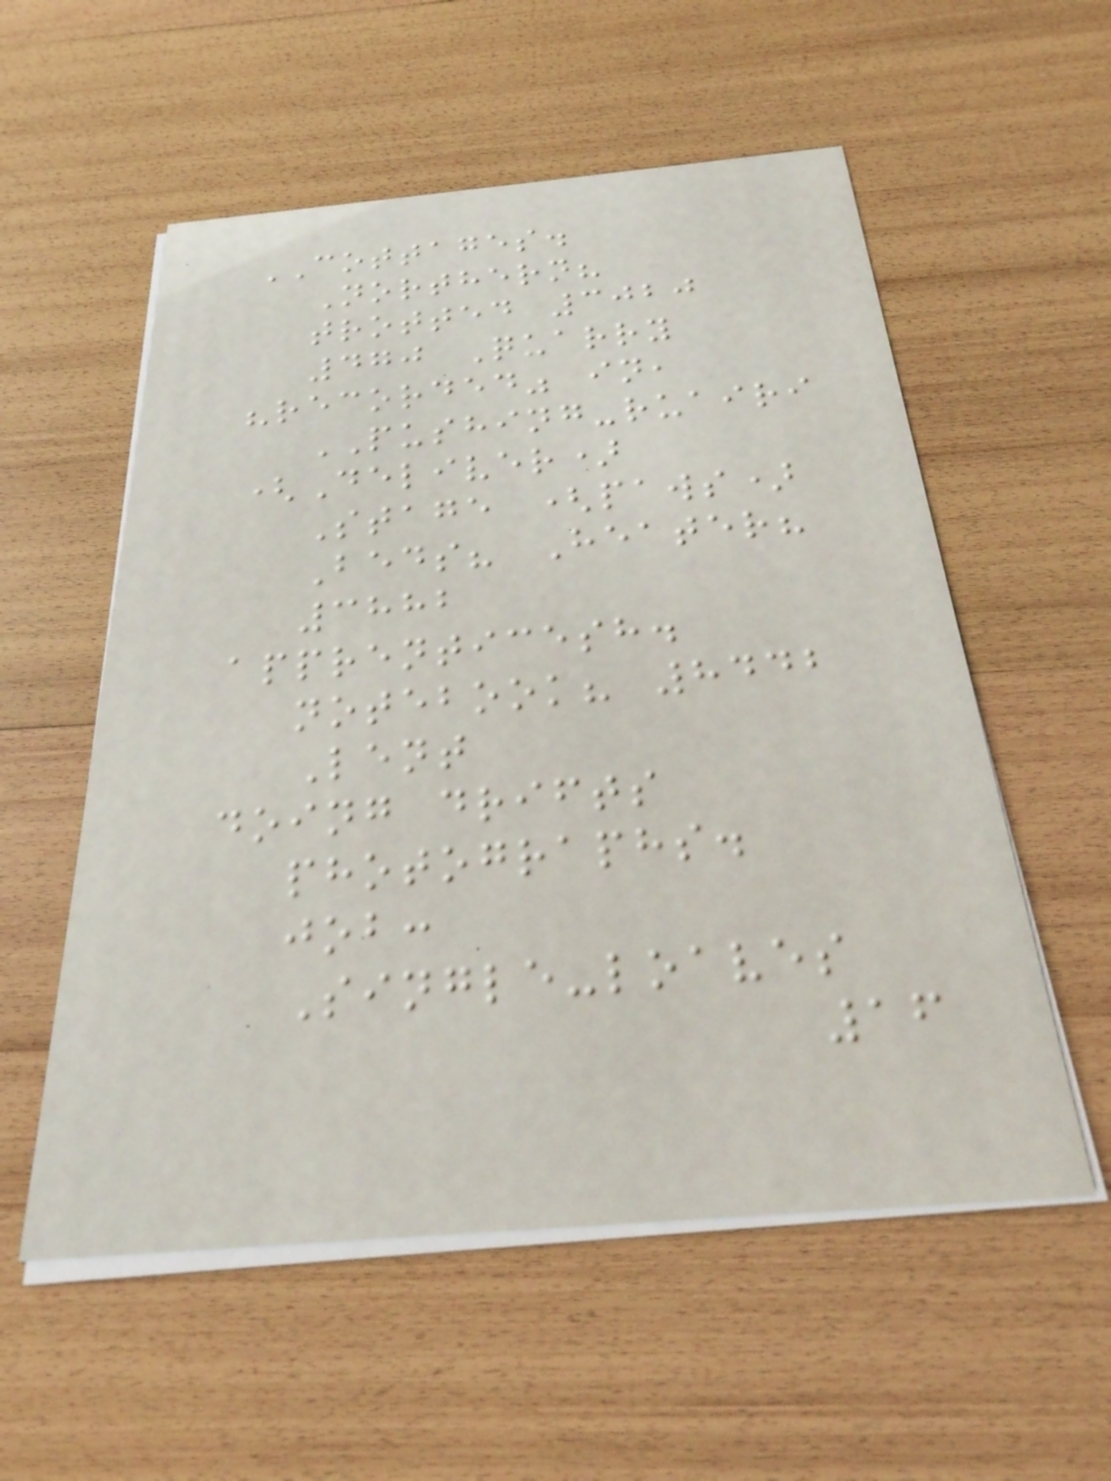COTTAGES.
Northern?
trotted 3020
470 Quarry
"recorded" in,
PUSHING-ruairi
(Deliver)
Stage (paws)
Beds? Heater?
3882
apprenticesh.
notebook? 8442
Lent
doing drifts
photographs.
job:
Single-loaves
16
